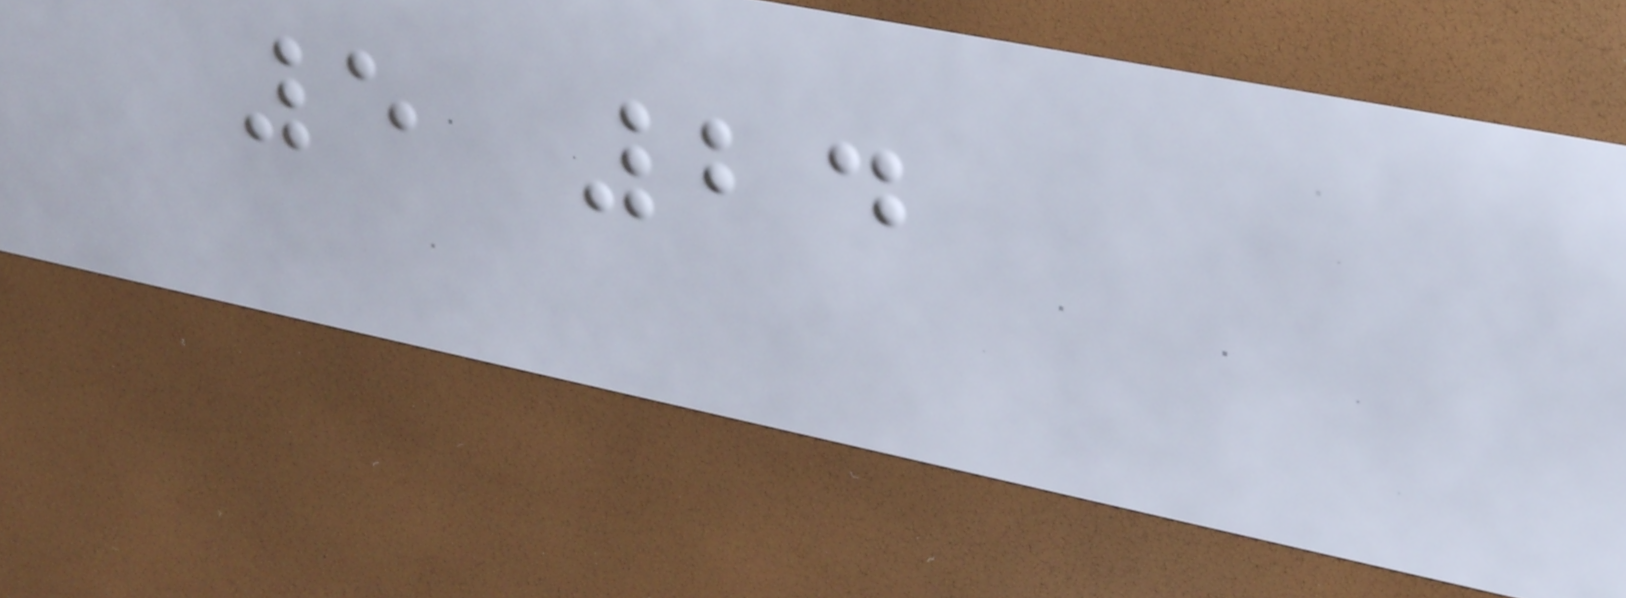5 24
